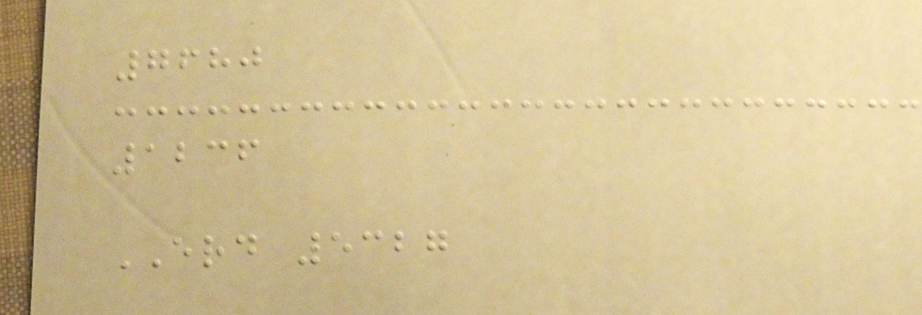7680
1236
ERD 5327
